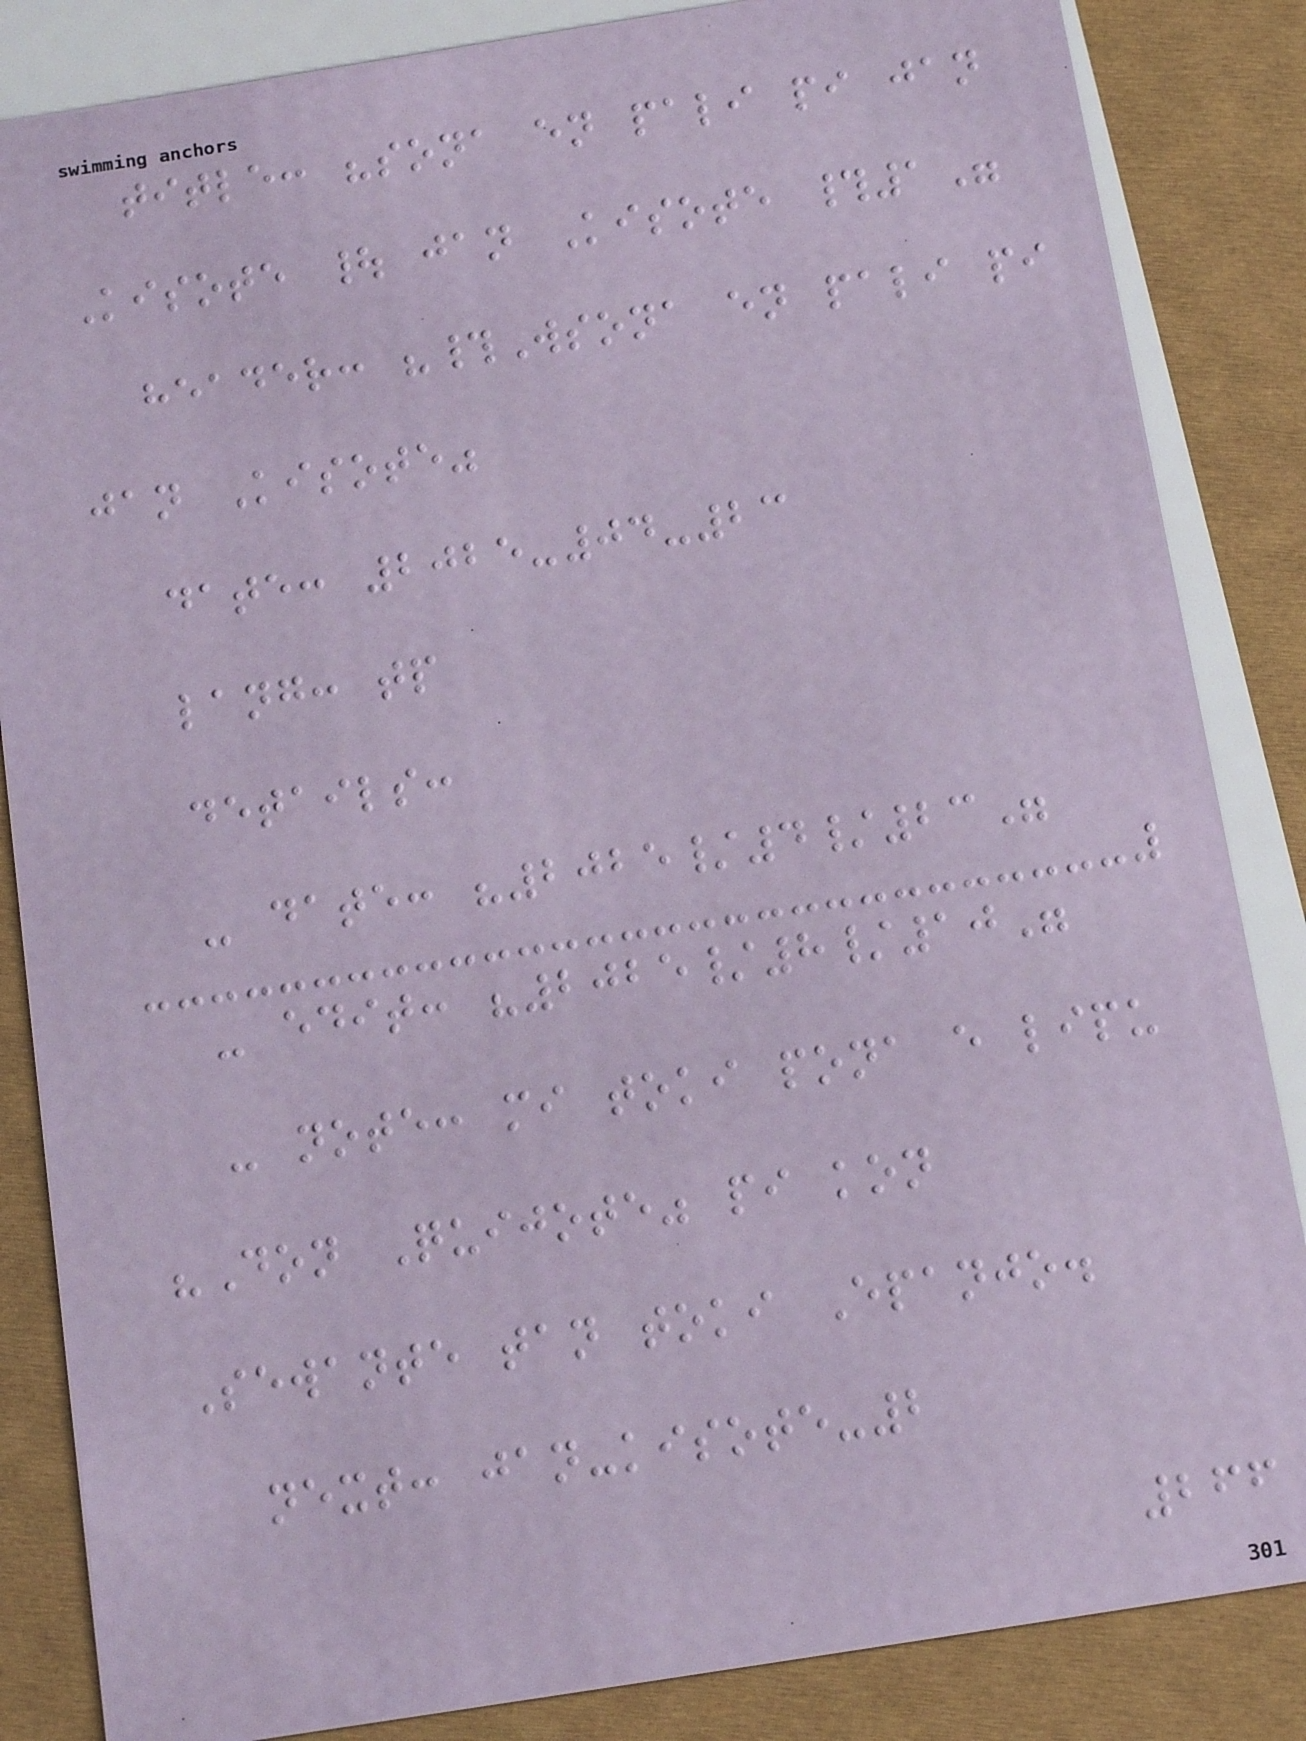title: "sona en pali pi jan
Kisote | jan Kisote #1"
header: "#Wsona en pali pi
jan Kisote"
date: 2025-04-23
lang: tp
details:
- date: "2025/4/23"
- edit: "2025/8/10"
- note: mi toki pona e lipu
"Don Quijote" pi kon
Sewante tan toki Epanjo.
next: jan-kisote-2
266
